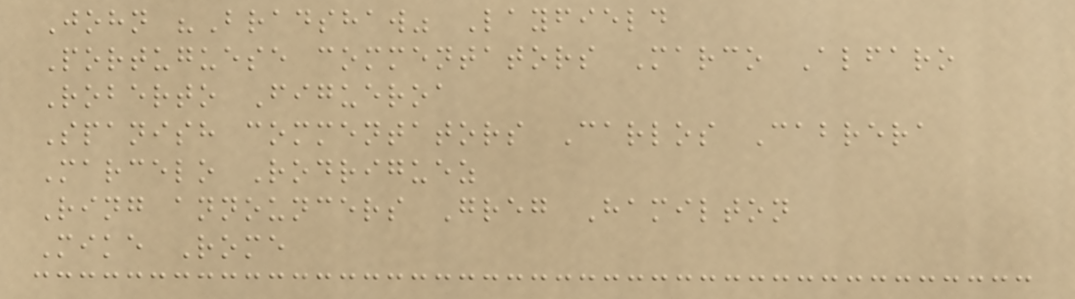John "Bradshaw" Layfield
Portuguese commentators Marco Alfaro
Roberto Figueroa
Spanish commentators Carlos Cabrera
Marcelo Rodriguez
Ring announcers Greg Hamilton
Mike Rome
